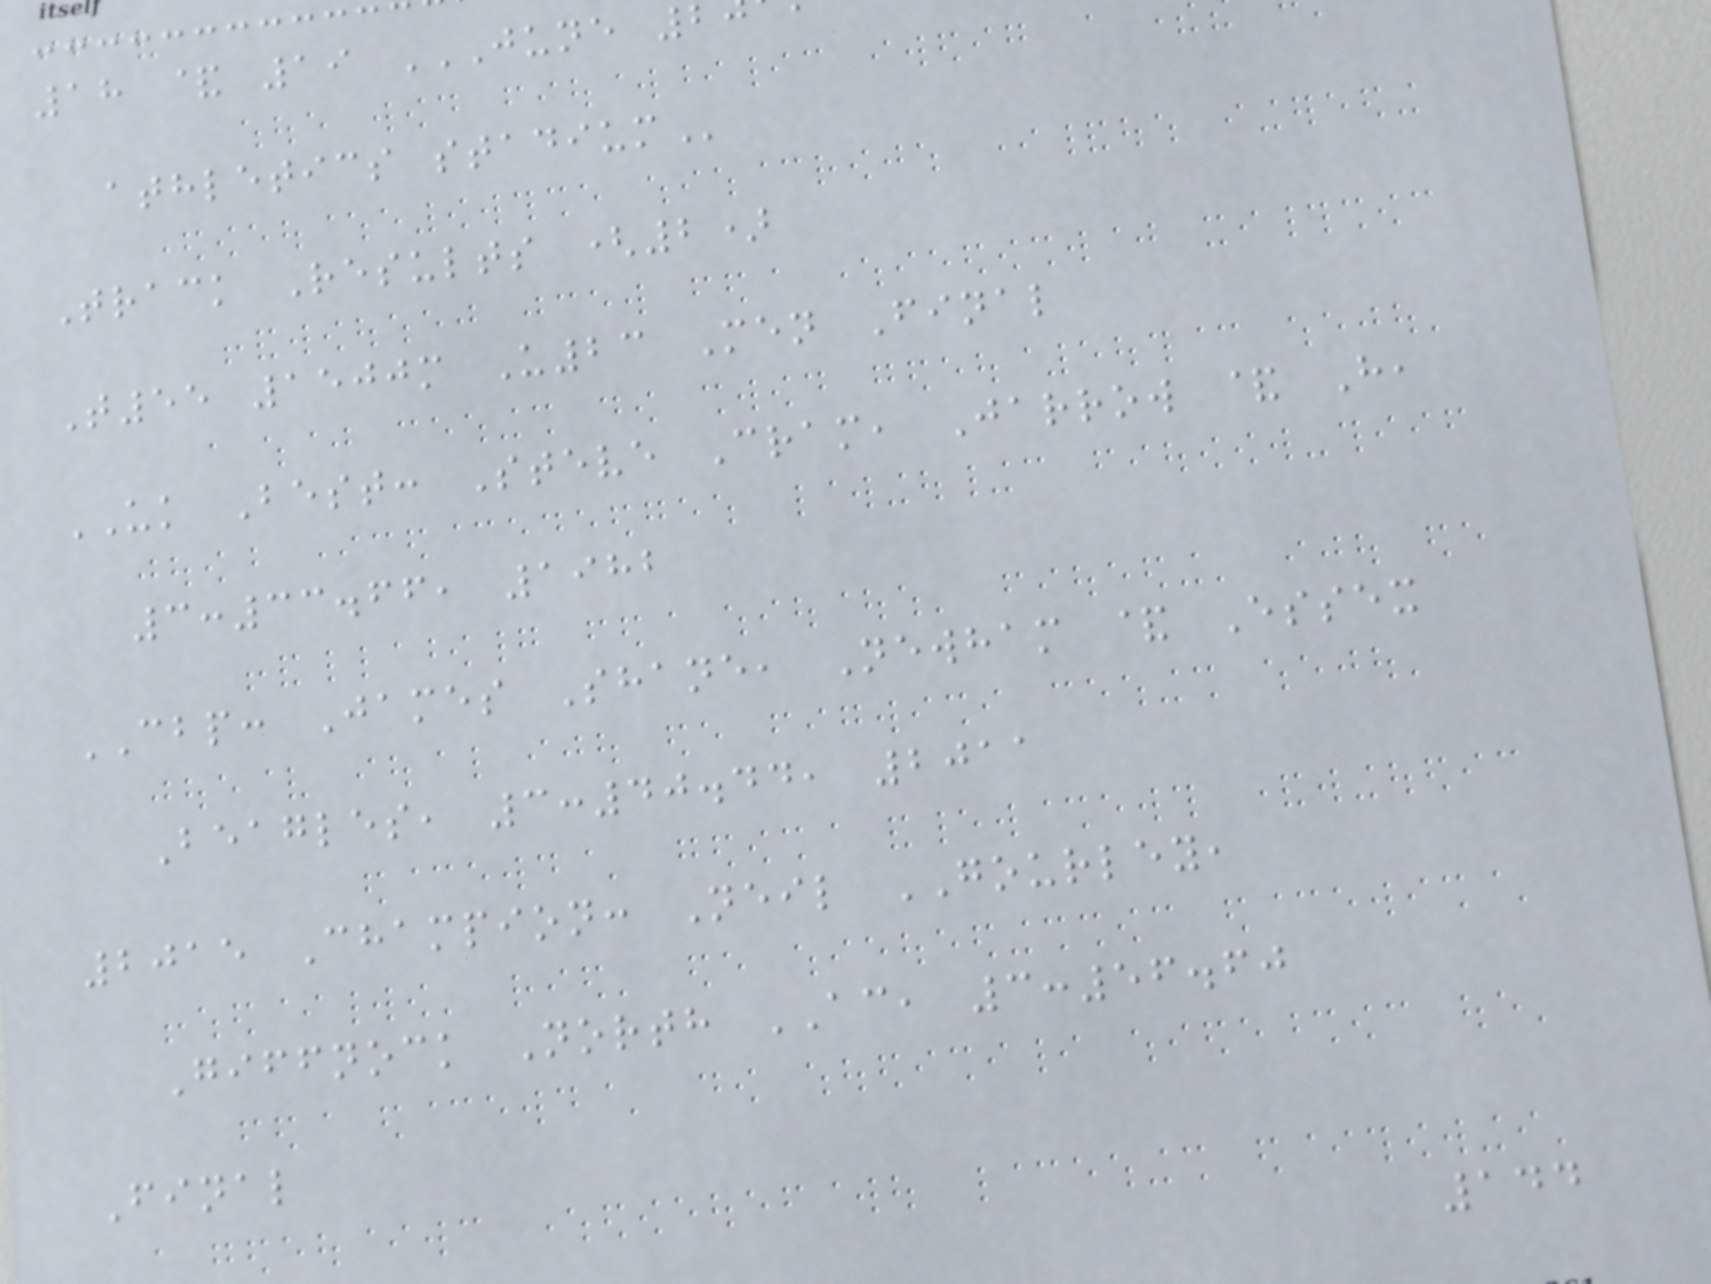athletics
Track Results (2)
T55 1500m U23 Men Final
UK Best: Steve Cram, Jarrow & H,
3:33.66, 1982
CBP: James Shane, Newham & Essex
Beagles, 3:40.44, 2011
2015 Champion: Neil GOURLEY,
Giffnock North AC, 3:56.60
Final
144
